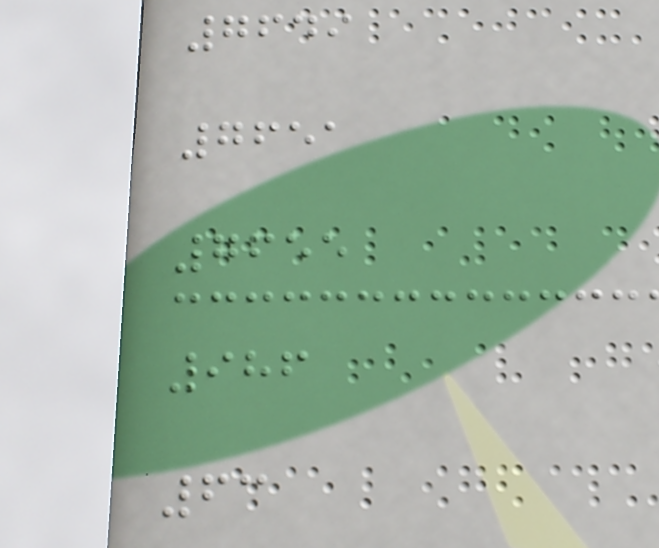7649
7651
7655
986
63
